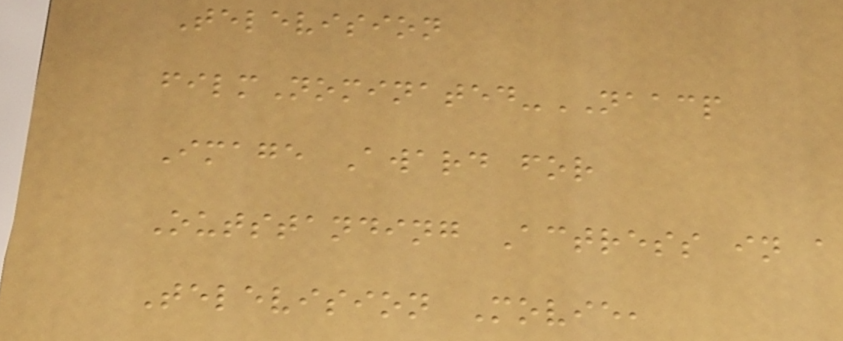Television
filmNominated-NAACP
Image Award for
Outstanding Actress in a
Television Movie,
